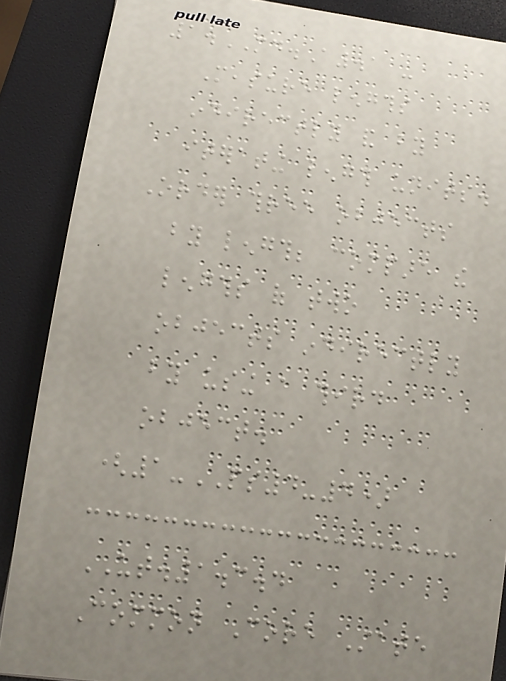1.MD.A.1 -
Measure lengths
indirectly and by
iterating length units.
Order three objects
by length; compare the
lengths of two
objects indirectly
by using a third
object.
(1-PS4-4)
UT.1.3.4
Common Core State
